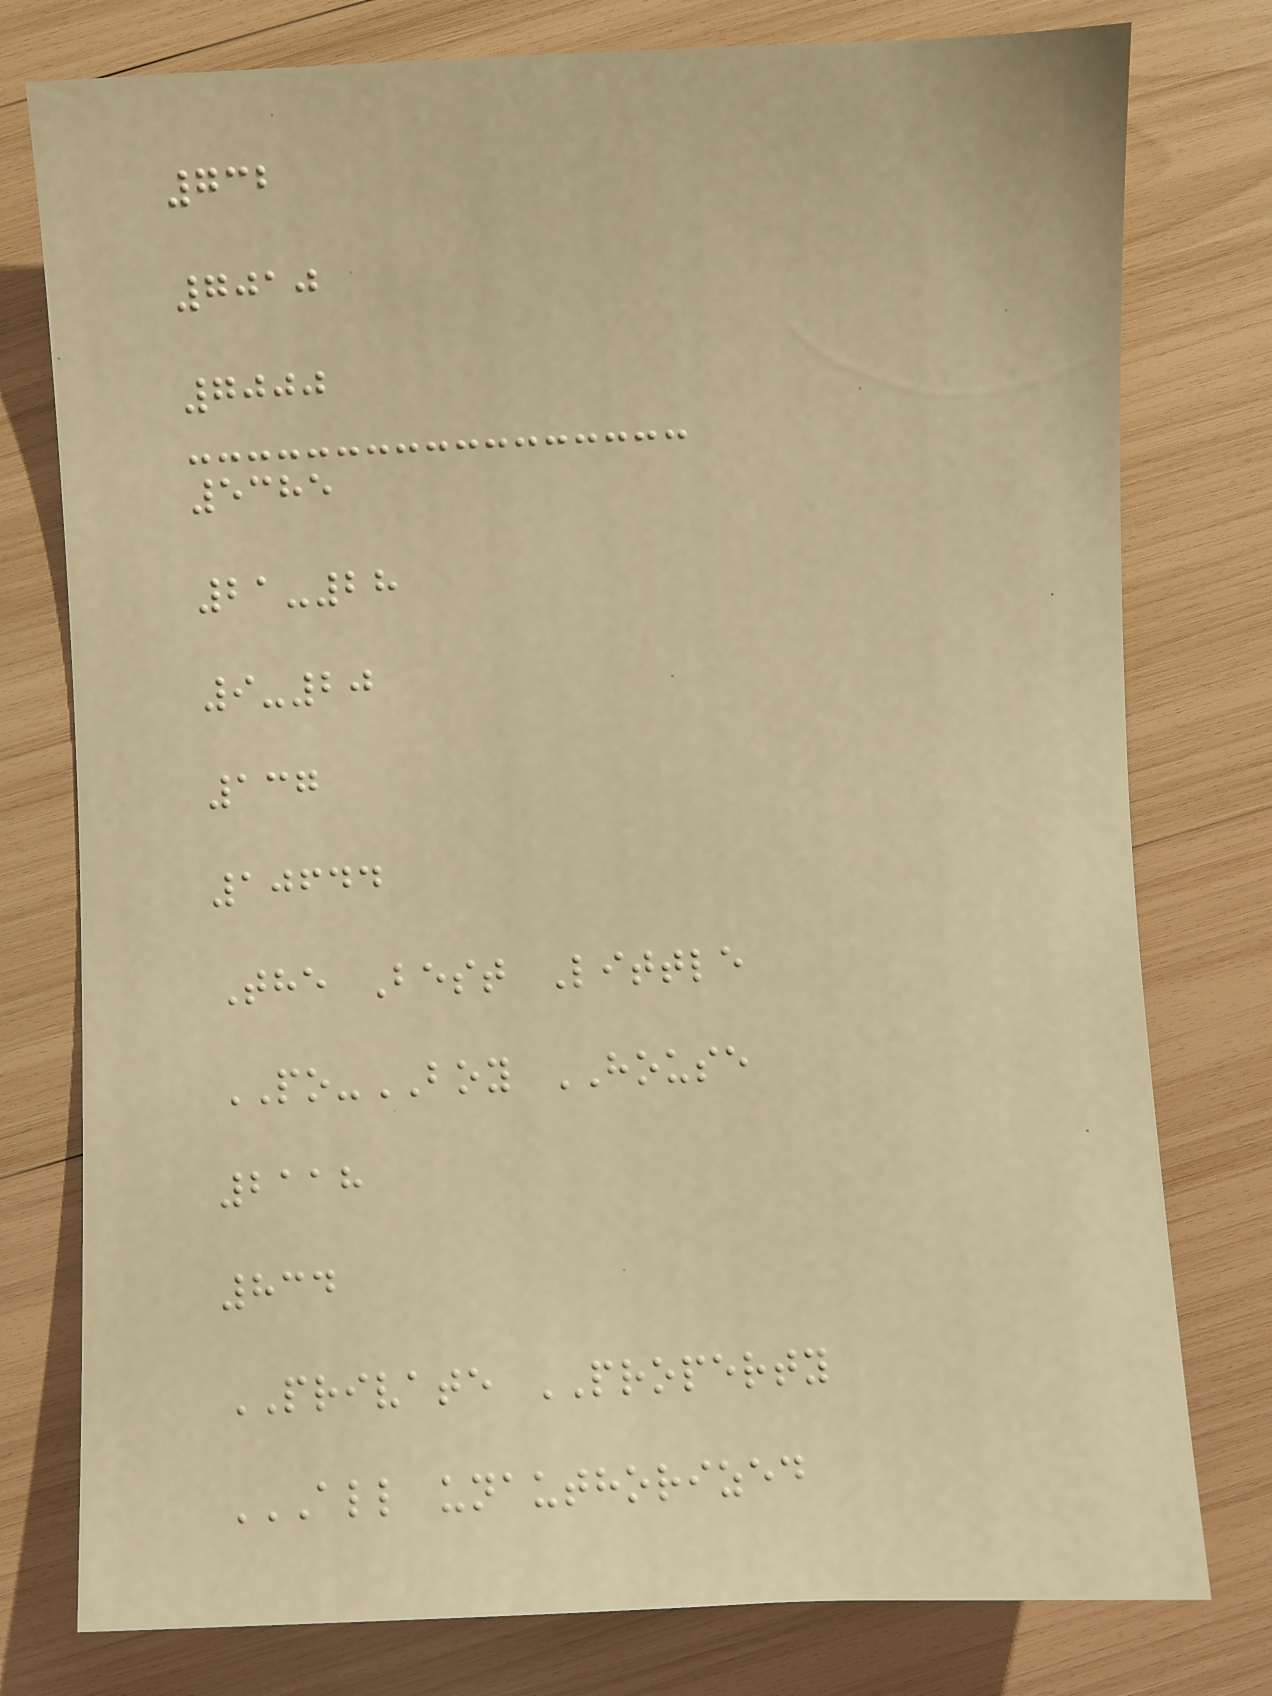732
7010
7000
5385
21-28
9-20
137
10644
The Best Little
PO-BOY HOUSE
2118
834
PRIVATE PROPERTY
ALL UNAUTHORIZED
